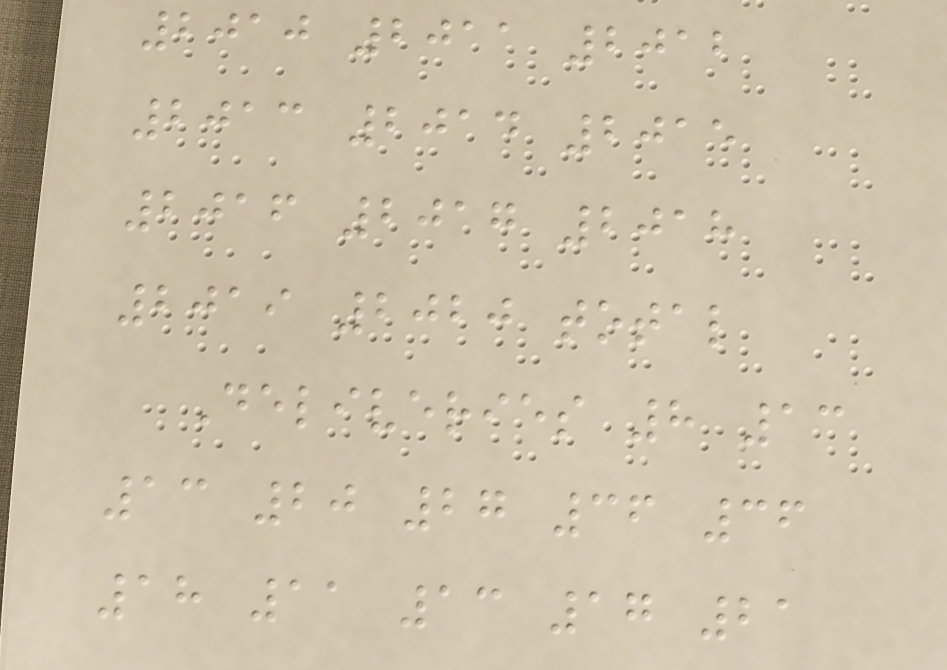2010 2011 2012
2013 2014 2015
2016 2017 2018
2019 2020 total
Deliveries 8 13
13 20 27 36 36
18 11 13 17 21
